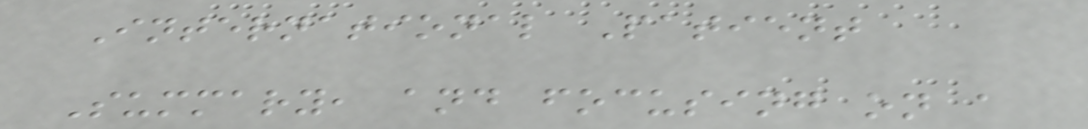International Patient
Summary, and focusing on a
